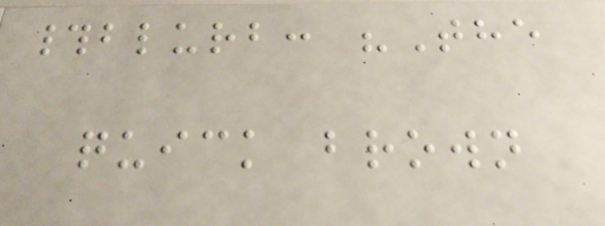#blurb: "The
quick brown
